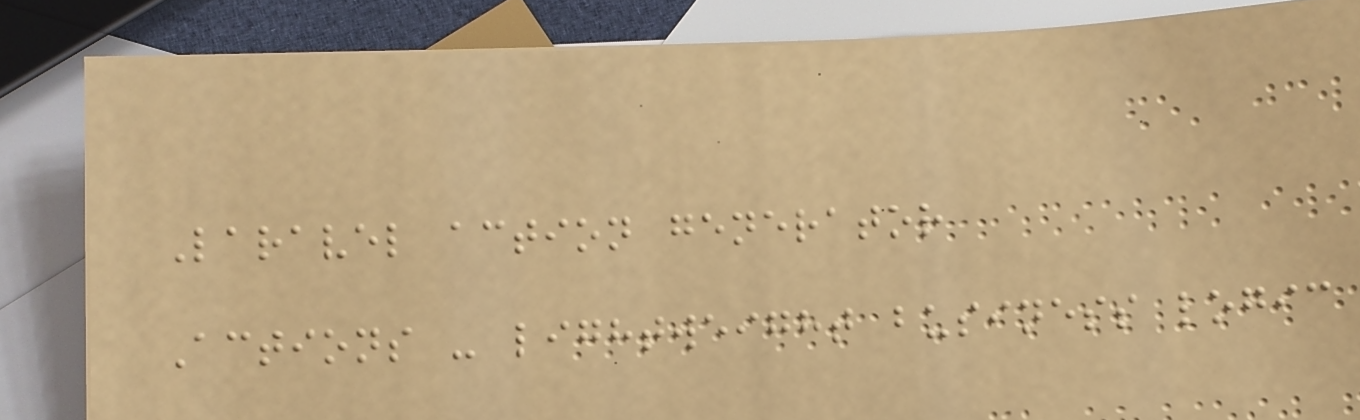Laravel action generator
Actions - lightweight business logic
